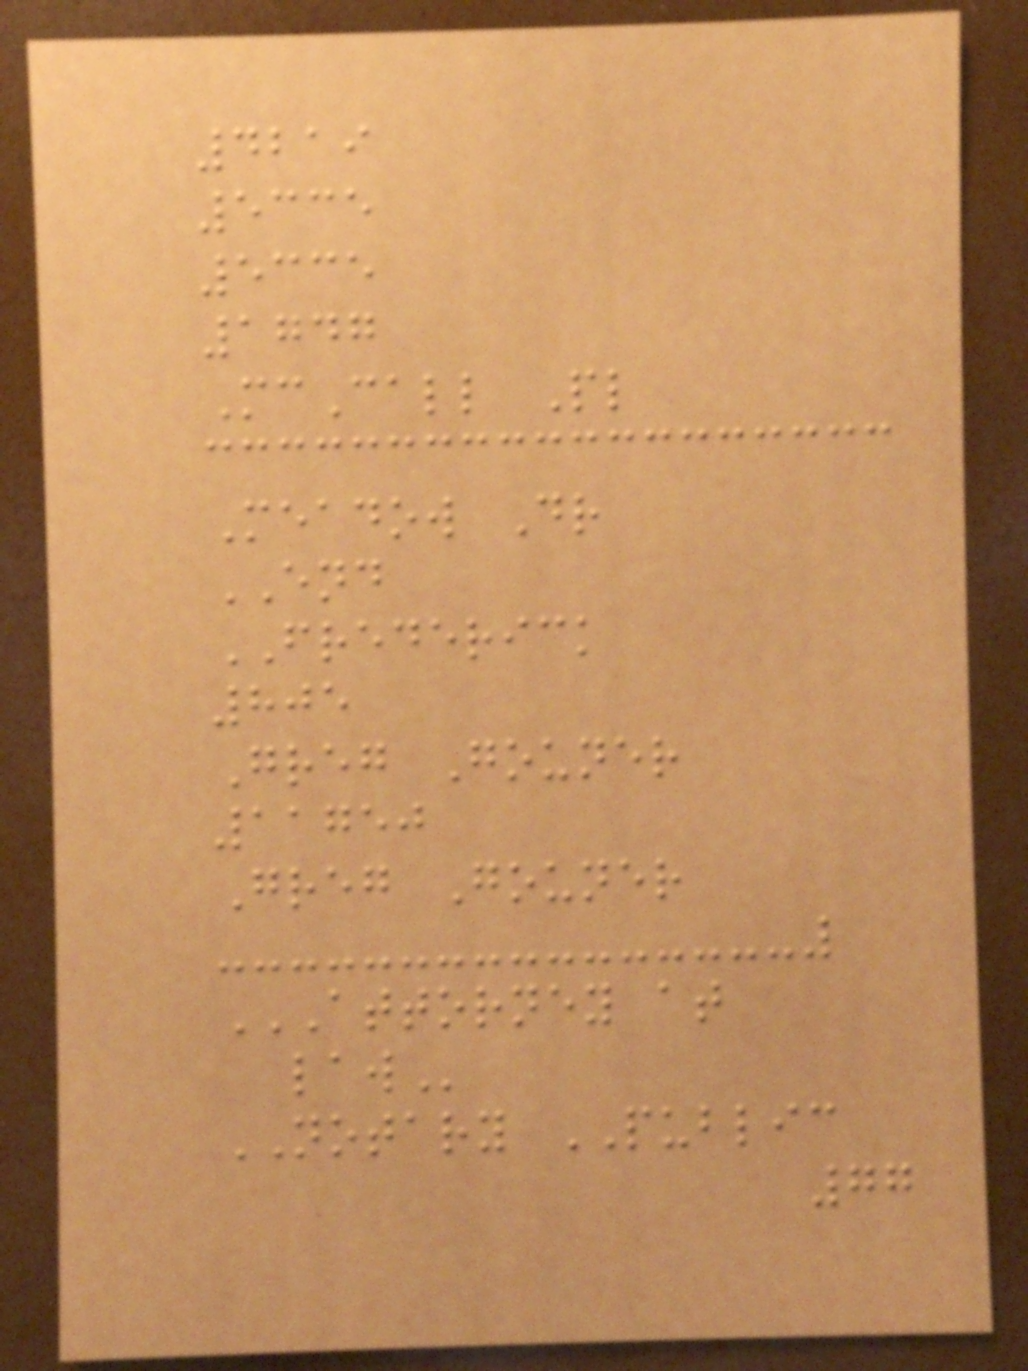4219
5335
5335
1747
McCall Pl
Meadow Dr
END
FREDERICK
805
Greg Gouner
11750
Greg Gouner
ATTORNEY AT
LAW
NOTARY PUBLIC
77
